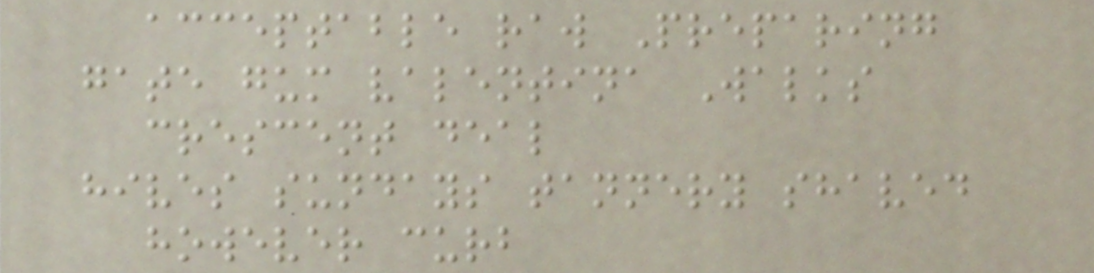acceptable raw Preparing
gate gum valentina Walks
crescent deal
hives sundays tannery shaved
however curb
